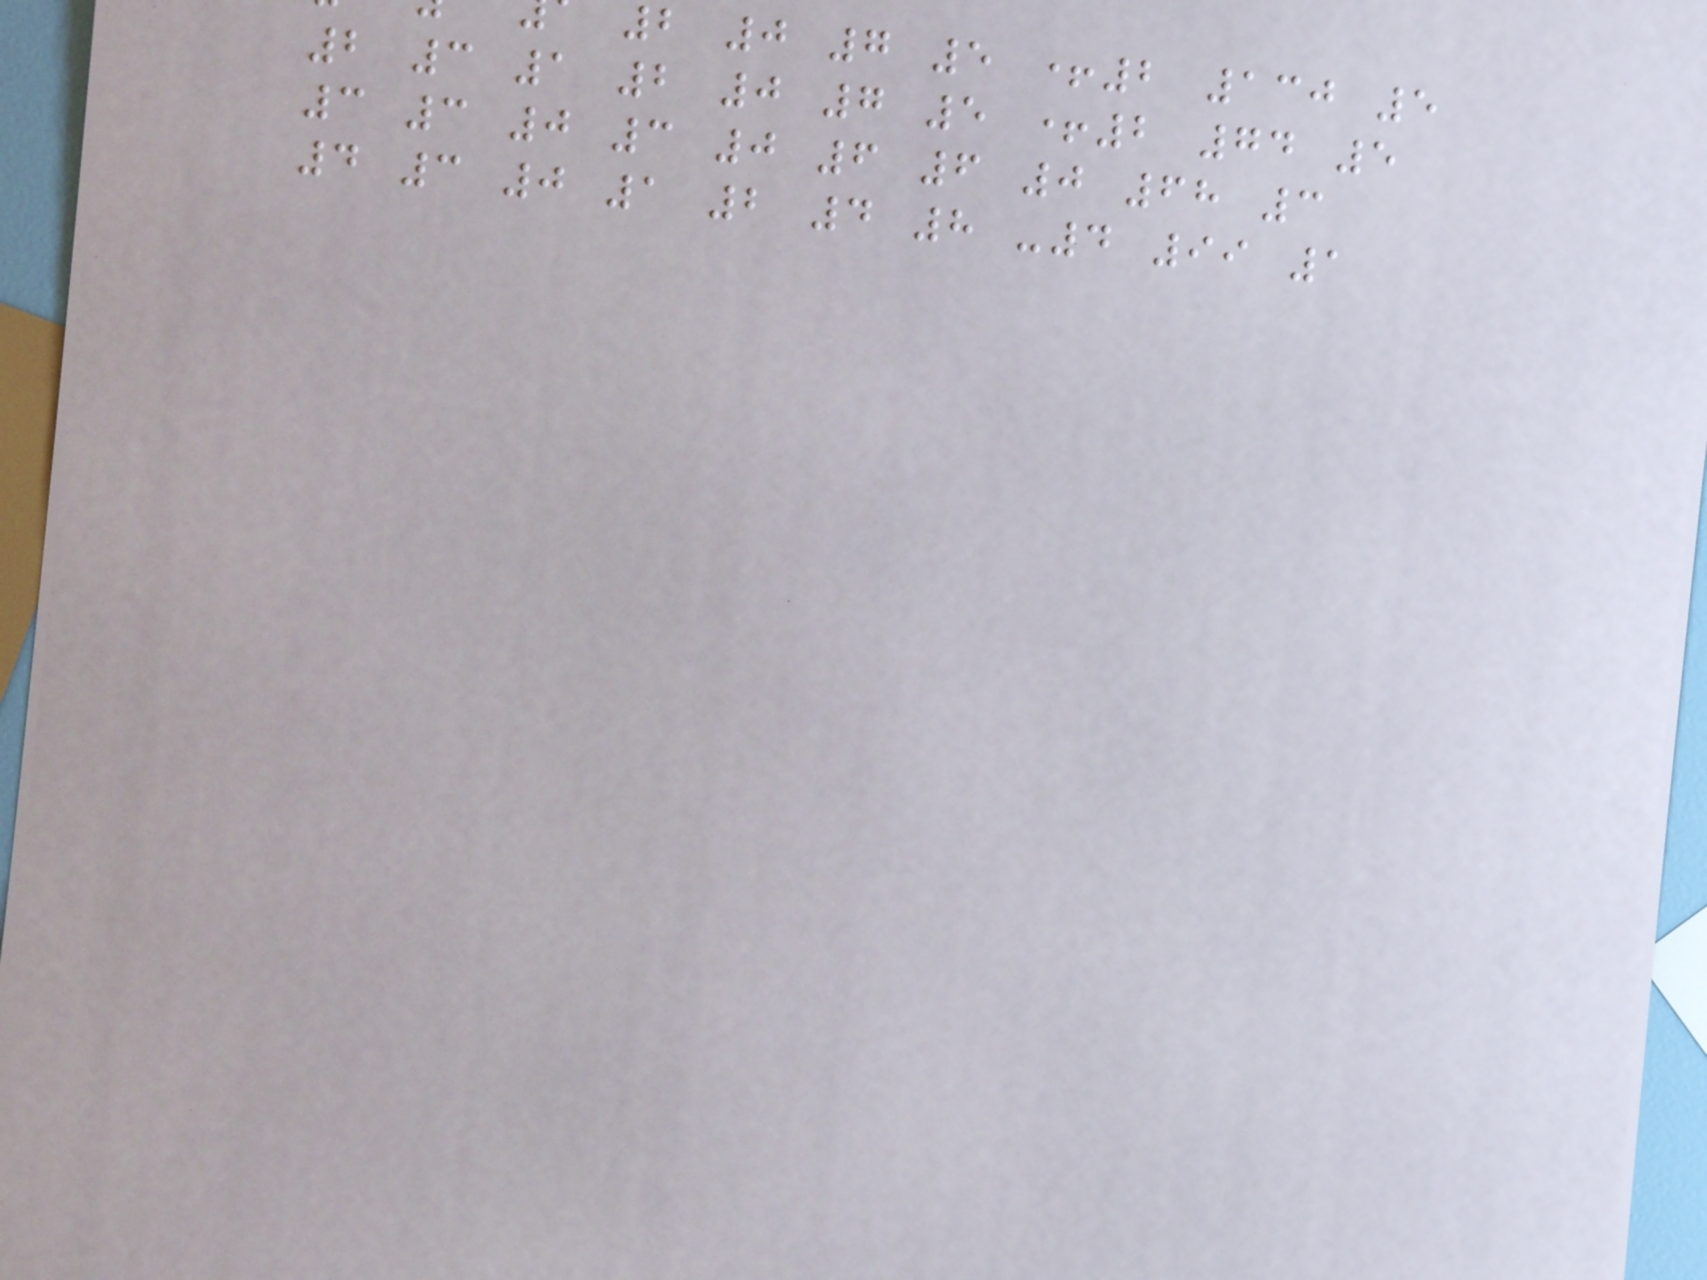2 0 7 5 +2 130 5
2 3 1 2 0 7 5 +2 74 5
3 3 0 3 0 6 6 0 68 3
4 3 0 1 2 4 8 -4 99 1
